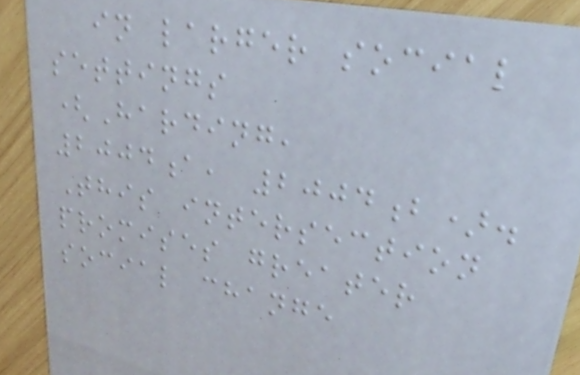in larger social
settings
(Harding,
2004a, 2004b).
This intersection
promises greater
social change
